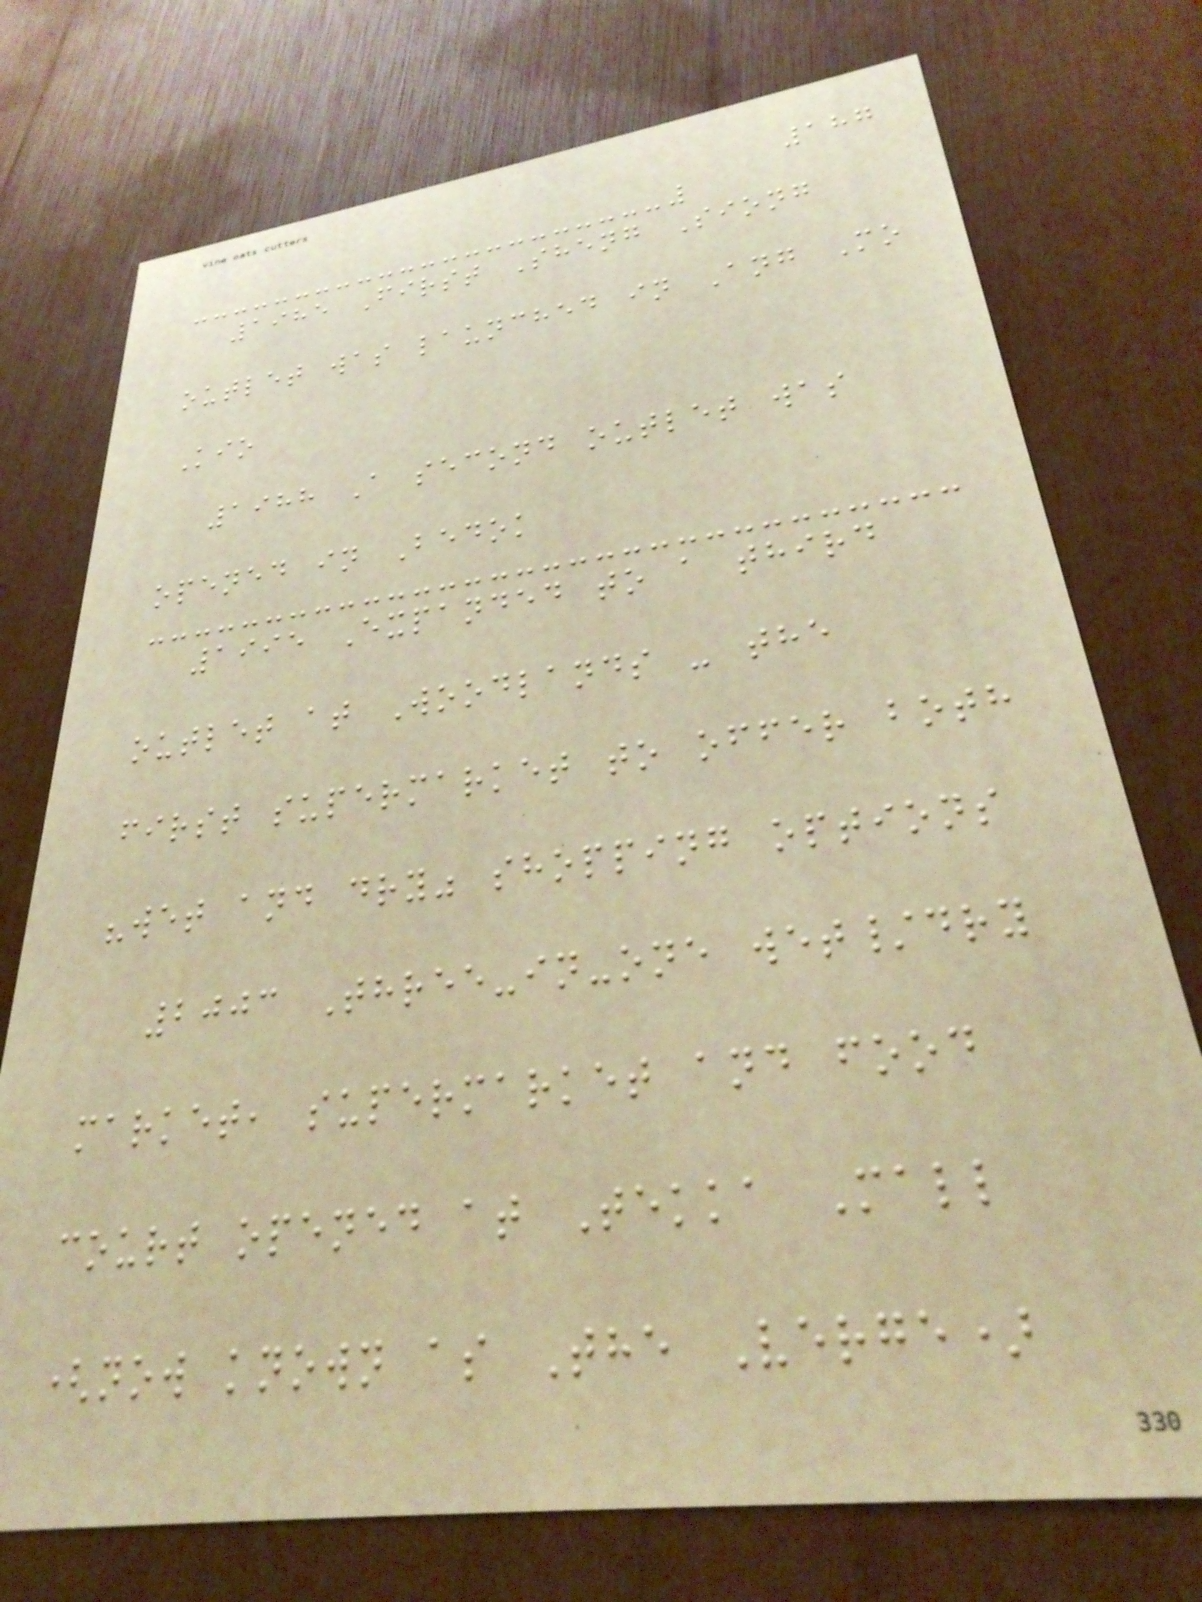187
1985 First Sheng Siong
outlet was launched in Ang Mo
Kio
1988 A second outlet was
opened in Bedok
1995 Expanded to a third
outlet at Woodlands - the
first supermarket to offer both
"wet and dry" shopping options
2003 Three-in-one wet/dry
market, supermarket and food
court opened at Tekka Mall
(now known as The Verge)
